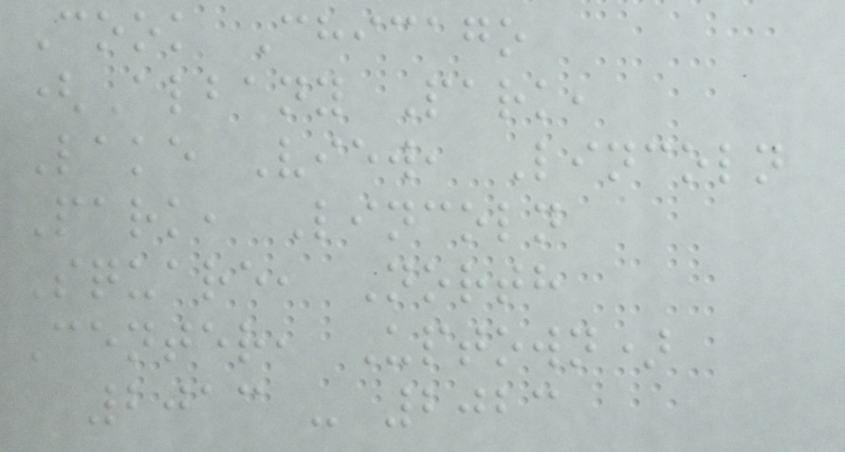Cook Chicago
(Albany Park,
Lake View, Lincoln
Park, Lincoln
Square, North
Center, Uptown)
2013 - 2023
